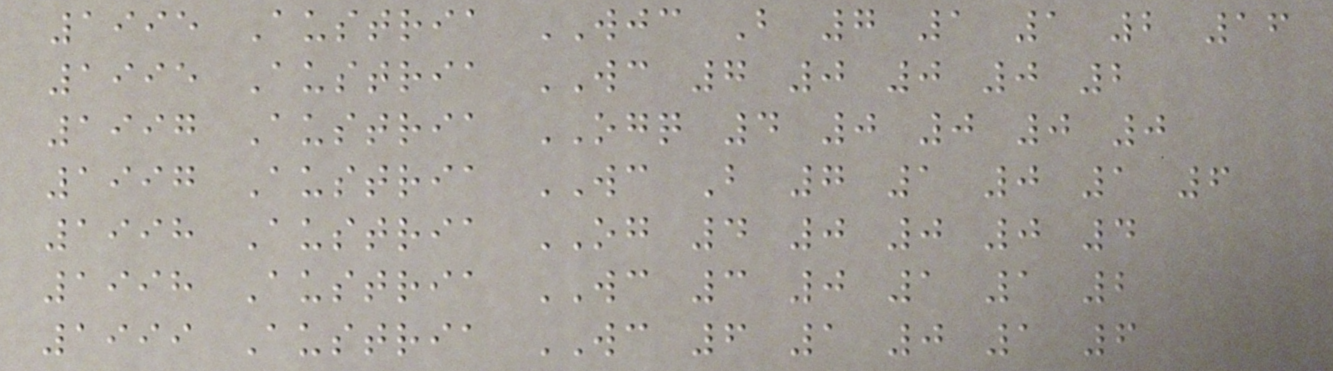1995 Austria WJC B 7 1 1 2 16
1995 Austria WC 7 0 0 0 2
1997 Austria OGQ 4 0 0 0 0
1997 Austria WC B 7 1 0 1 6
1998 Austria OG 4 0 0 0 4
1998 Austria WC 3 0 1 1 2
1999 Austria WC 6 1 0 1 6
